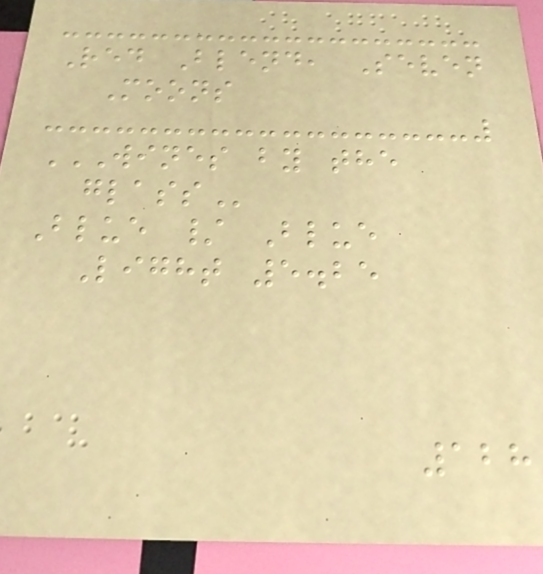Red Blend, Seven
Moons
WINES BY THE
GLASS
Blue / Blue
Light 5.25
128
